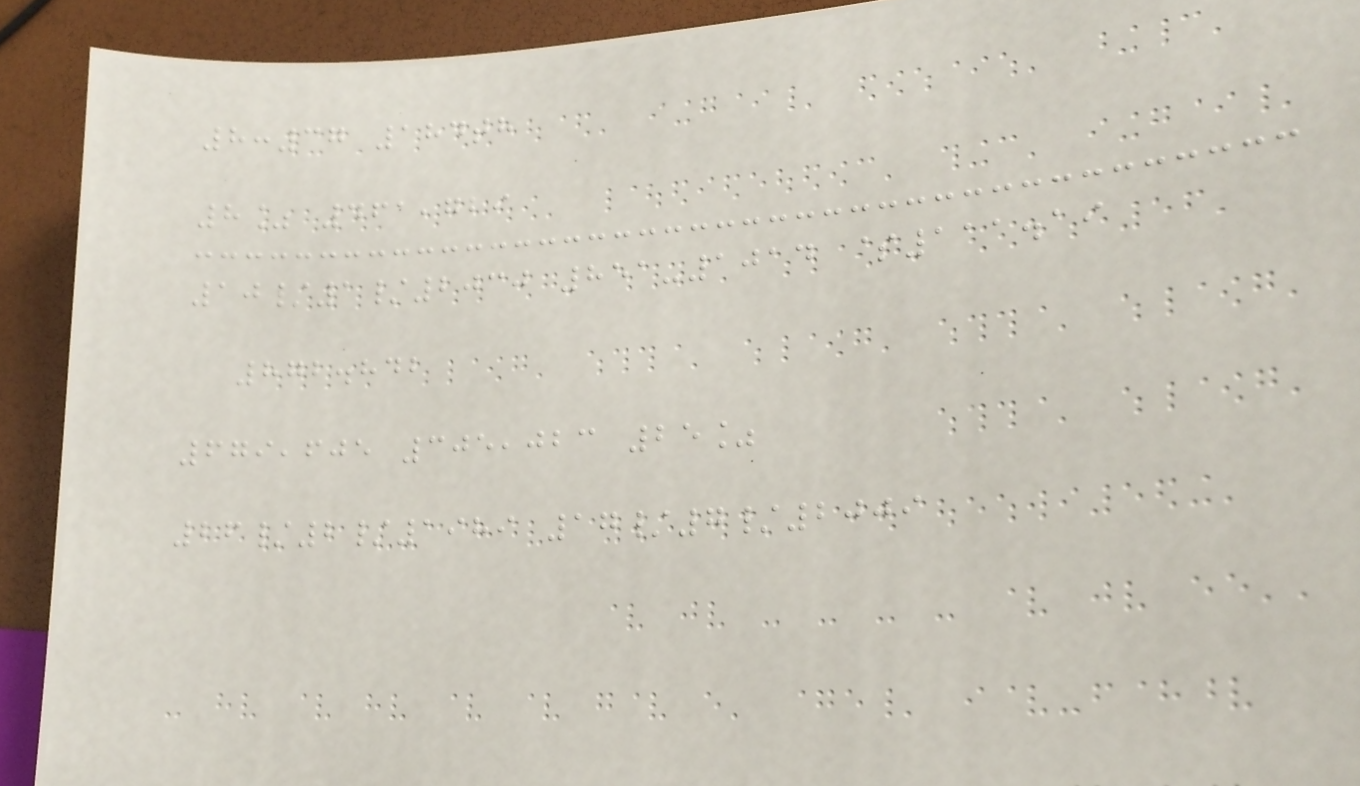8:37 184th
8% 461,729
10/1/2030 851-1014 $111.19
872.842
679,605 305,023 25%
26/2/1989 17/7/2009
